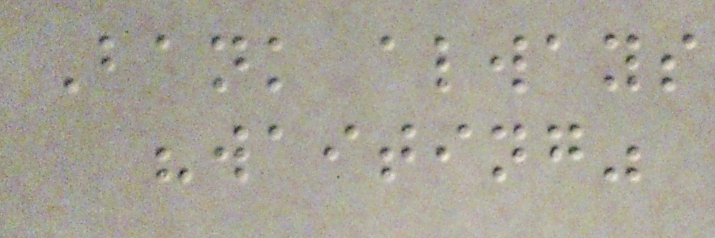Bank always
"waiting"
